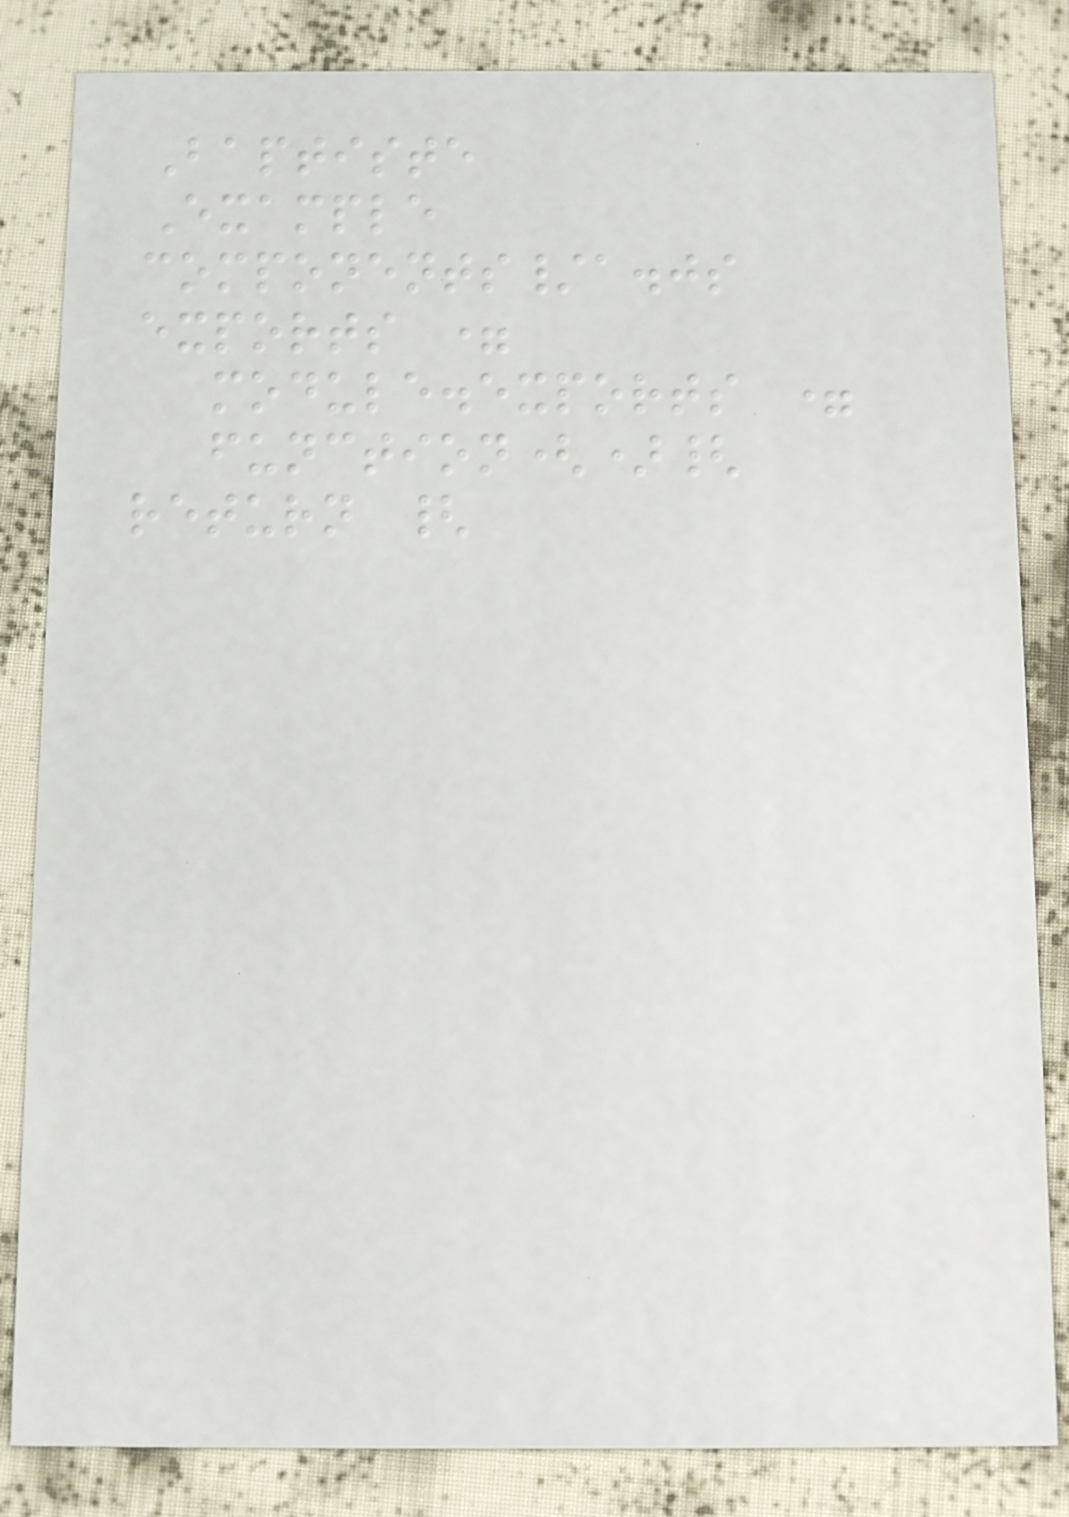Baptiste
Example
components/a.js
exports =
module.exports =
function(){
return {
